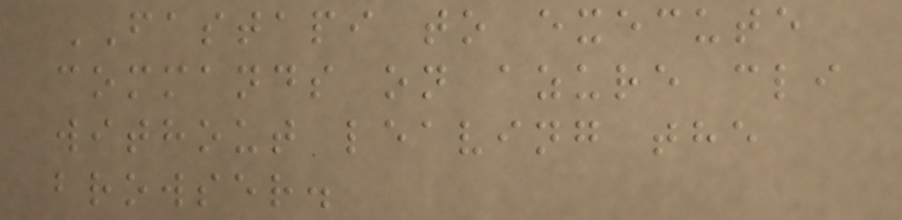FASTAPI to execute
commands on azure cli
without leaving the
browser.
